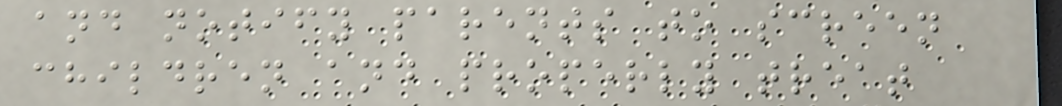and notify parents to screen
children and properly treat
